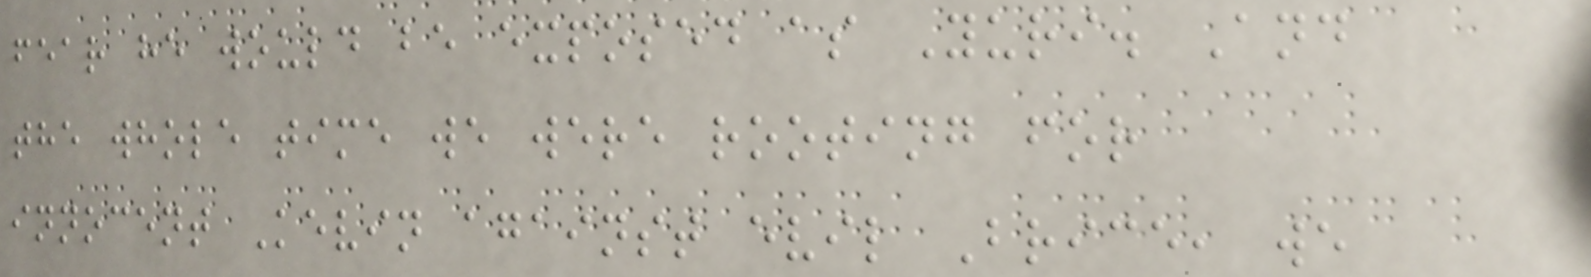fear he would be exposed as Yuri. And
the whole time we were rooting for
innocent Kevin against evil Brice, we
